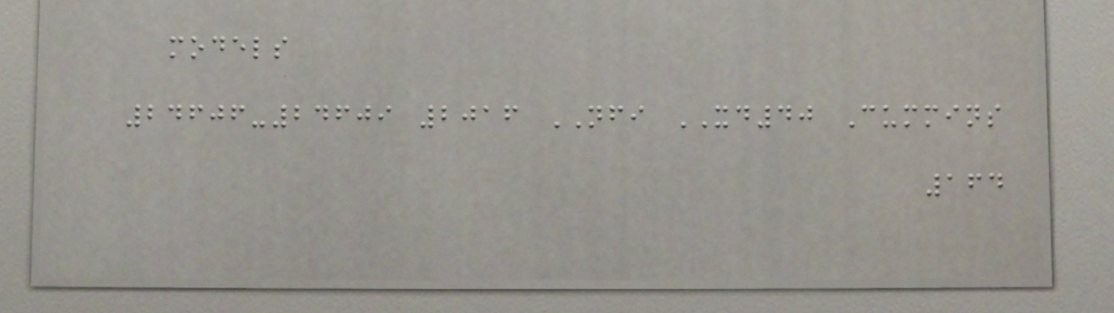models
24606-24609 2016 NFI XD40 Cummins
164
